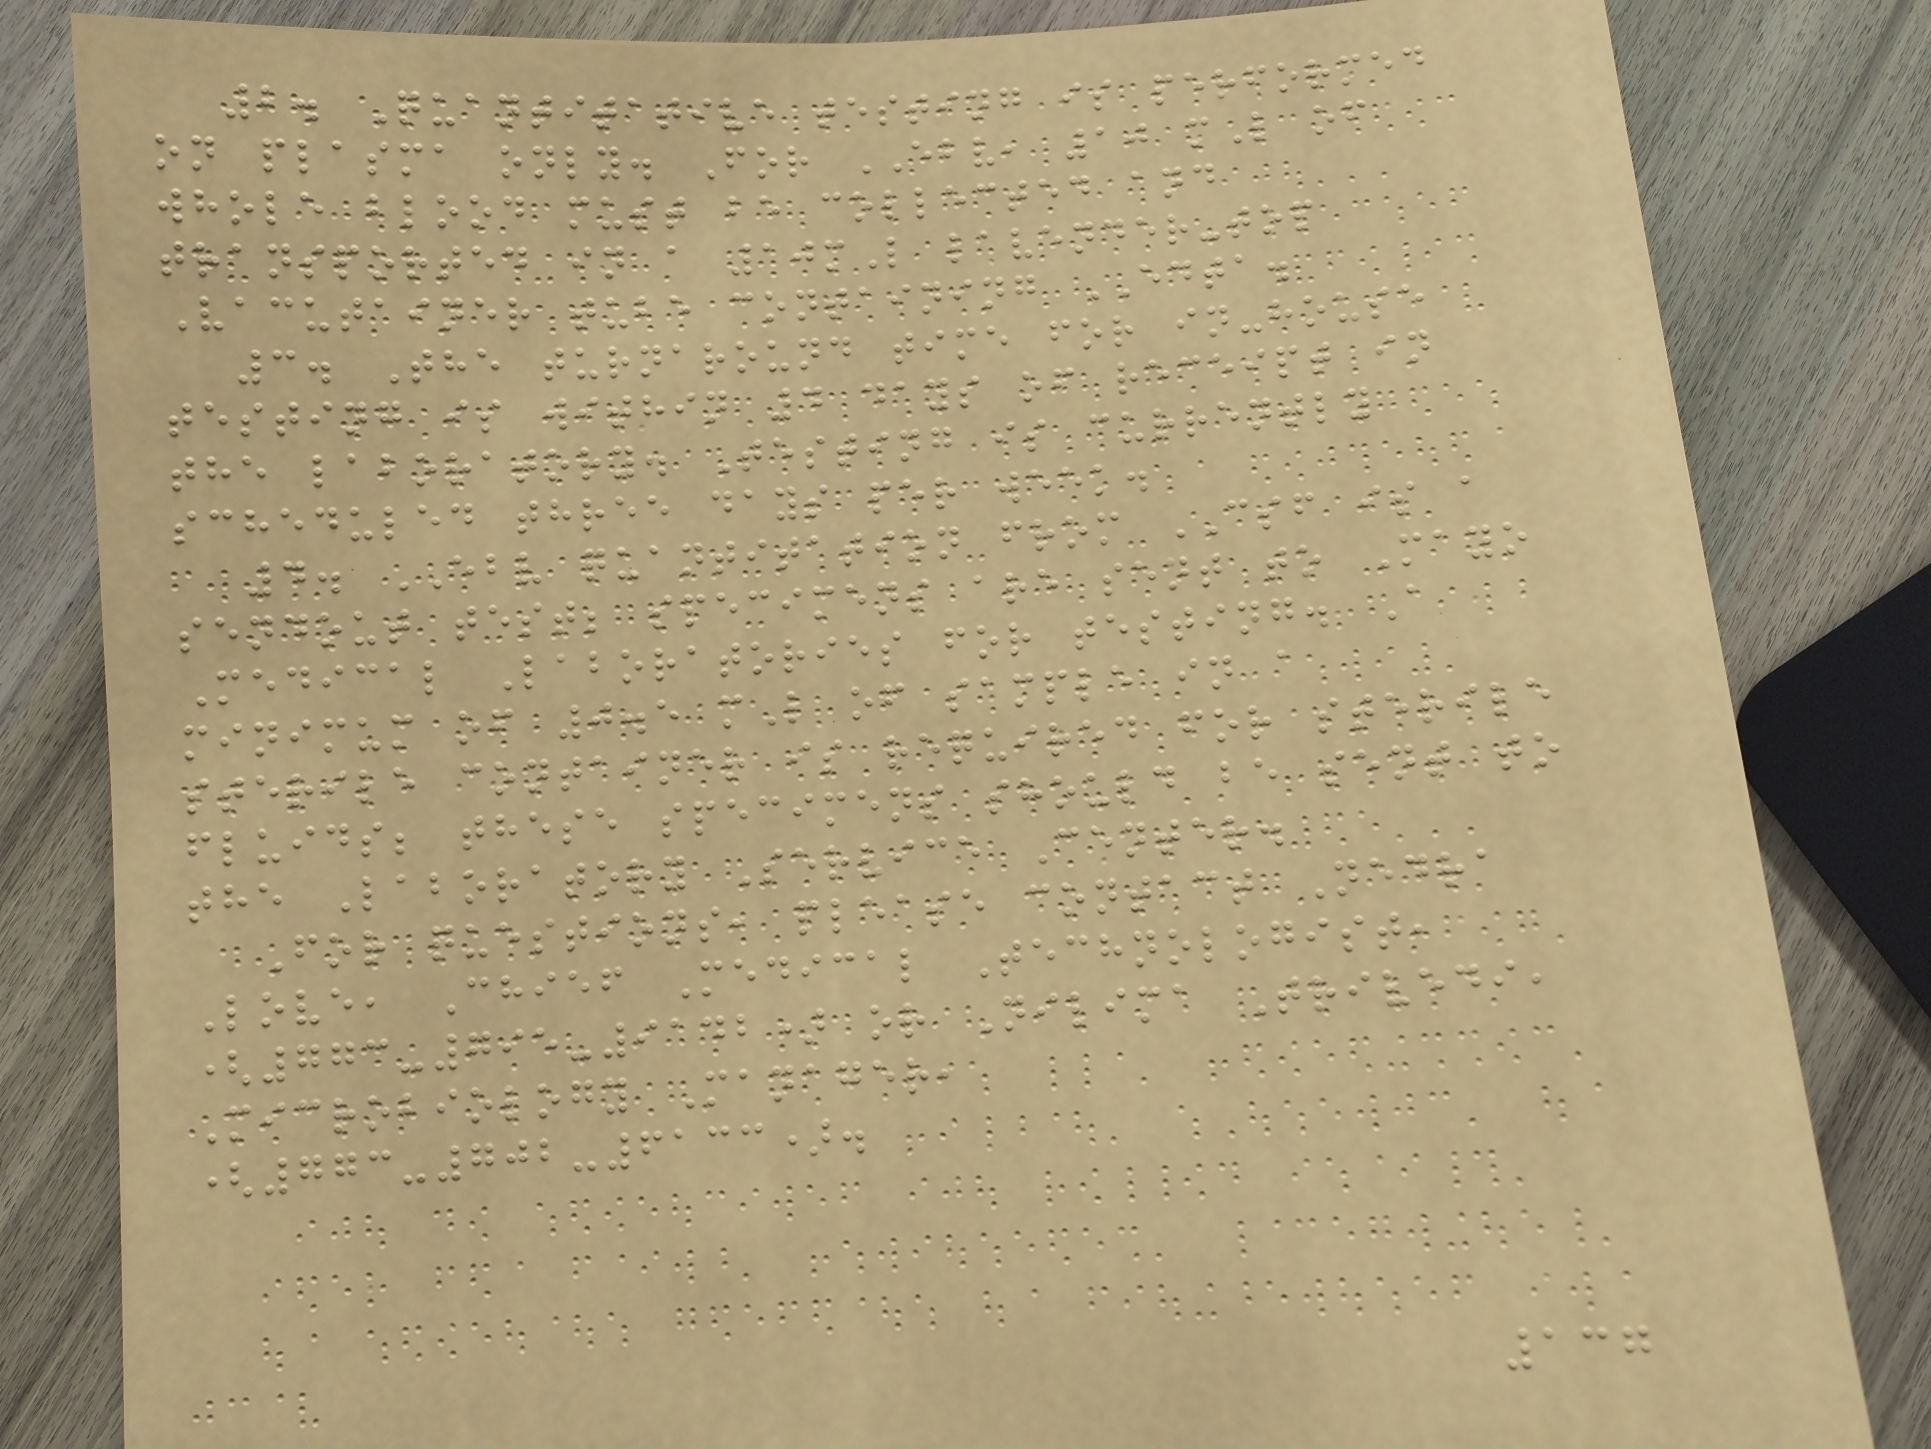2. Quantitative testing is performed
on plasma only. For EBV, 10 mL of
whole blood must be collected and
transported in a 10mL lavender-top
Vacutainer tube containing EDTA.
3. The turnaround time for in-house
testing is within 4 days of receipt in
the laboratory. Testing is currently
scheduled three days per week.
4. EBV quantitation from CSF is a
sendout test; specimens are sent to Mayo
Medical Laboratories for testing. A
minimum of 0.5 mL of sample in a
sterile container is required for sterile
fluids; these specimens should be sent to
the Laboratory Service Center.
For questions, please contact Nedra
Love, Chief Medical Technologist,
(773-795-9142) or Nilima Trivedi,
Microbiology Manager,
(773-702-6133).
137
